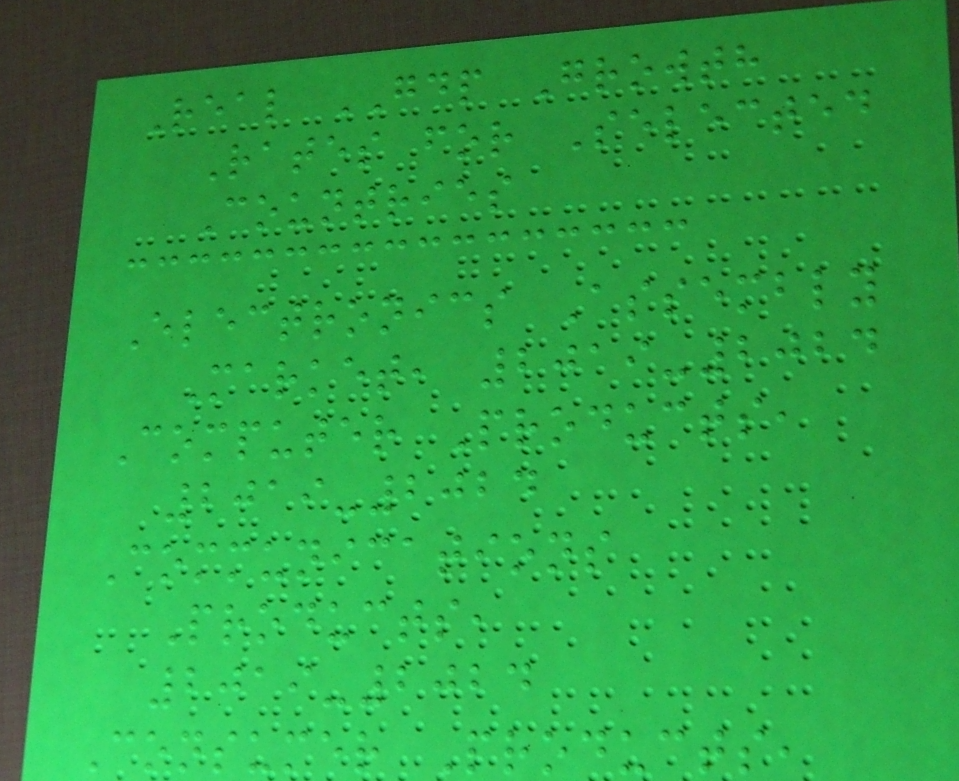Real GDP Growth
Rates for Selected
Countries
Electronics Assembly
Market, 2019-2024
Computer Products,
2019-2024
Communications
Products,
2019-2024
Consumer Products,
